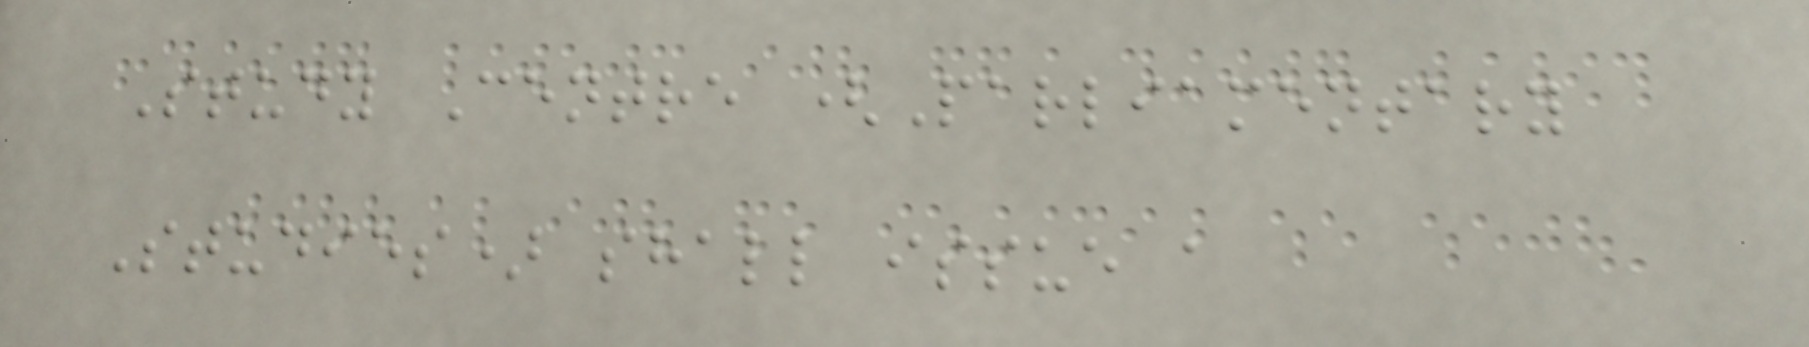Study Centre (Parliamentary
Studies) shall issue a
